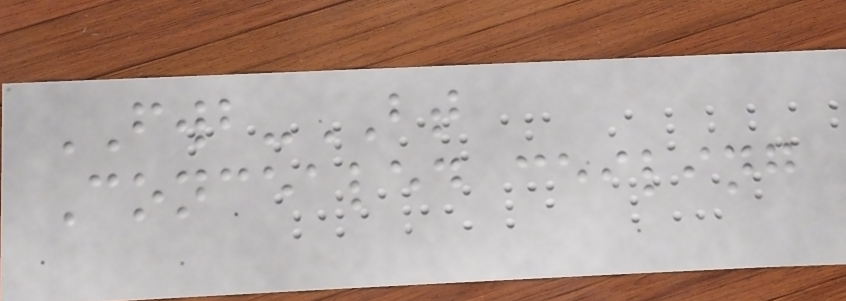FWB-BT
Concealed ceiling
